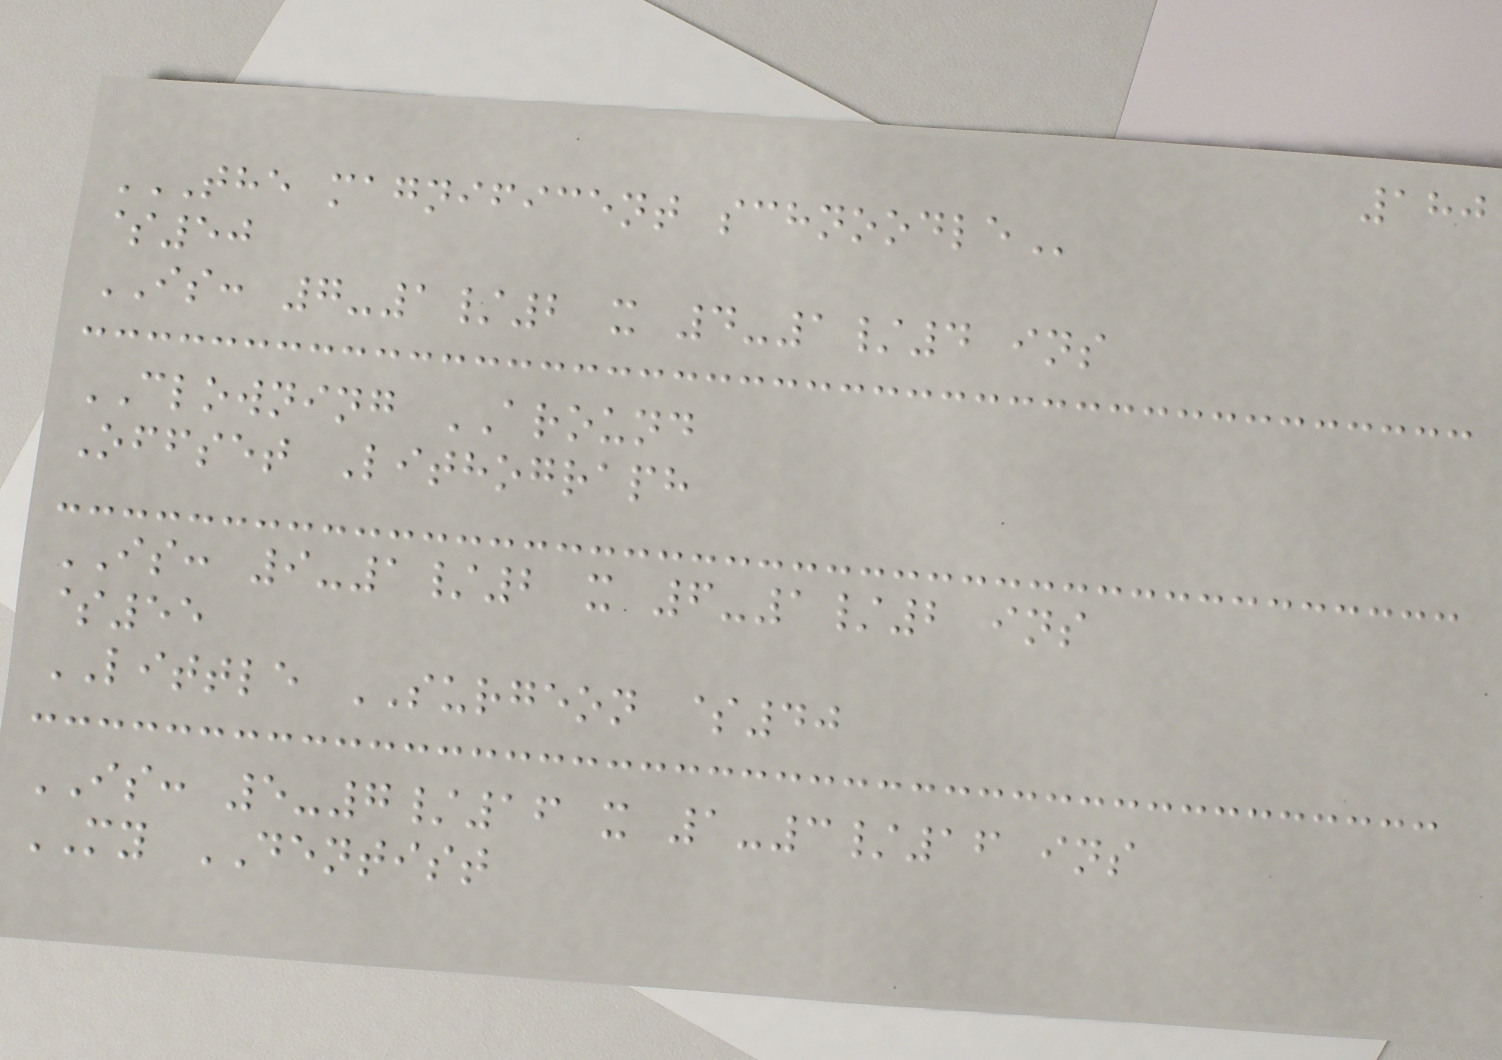180
THE MAGNIFICENT SCHNOODLE
$50
IS: 7-1/2 x 4-1/4 ins
CLOWNING AROUND
Offset Lithograph
IS: 9-1/2 x 6-1/2 ins
$55
LITTLE SURGEON $40
IS: 5-7/16 x 1-3/16 ins
MY DENTIST
